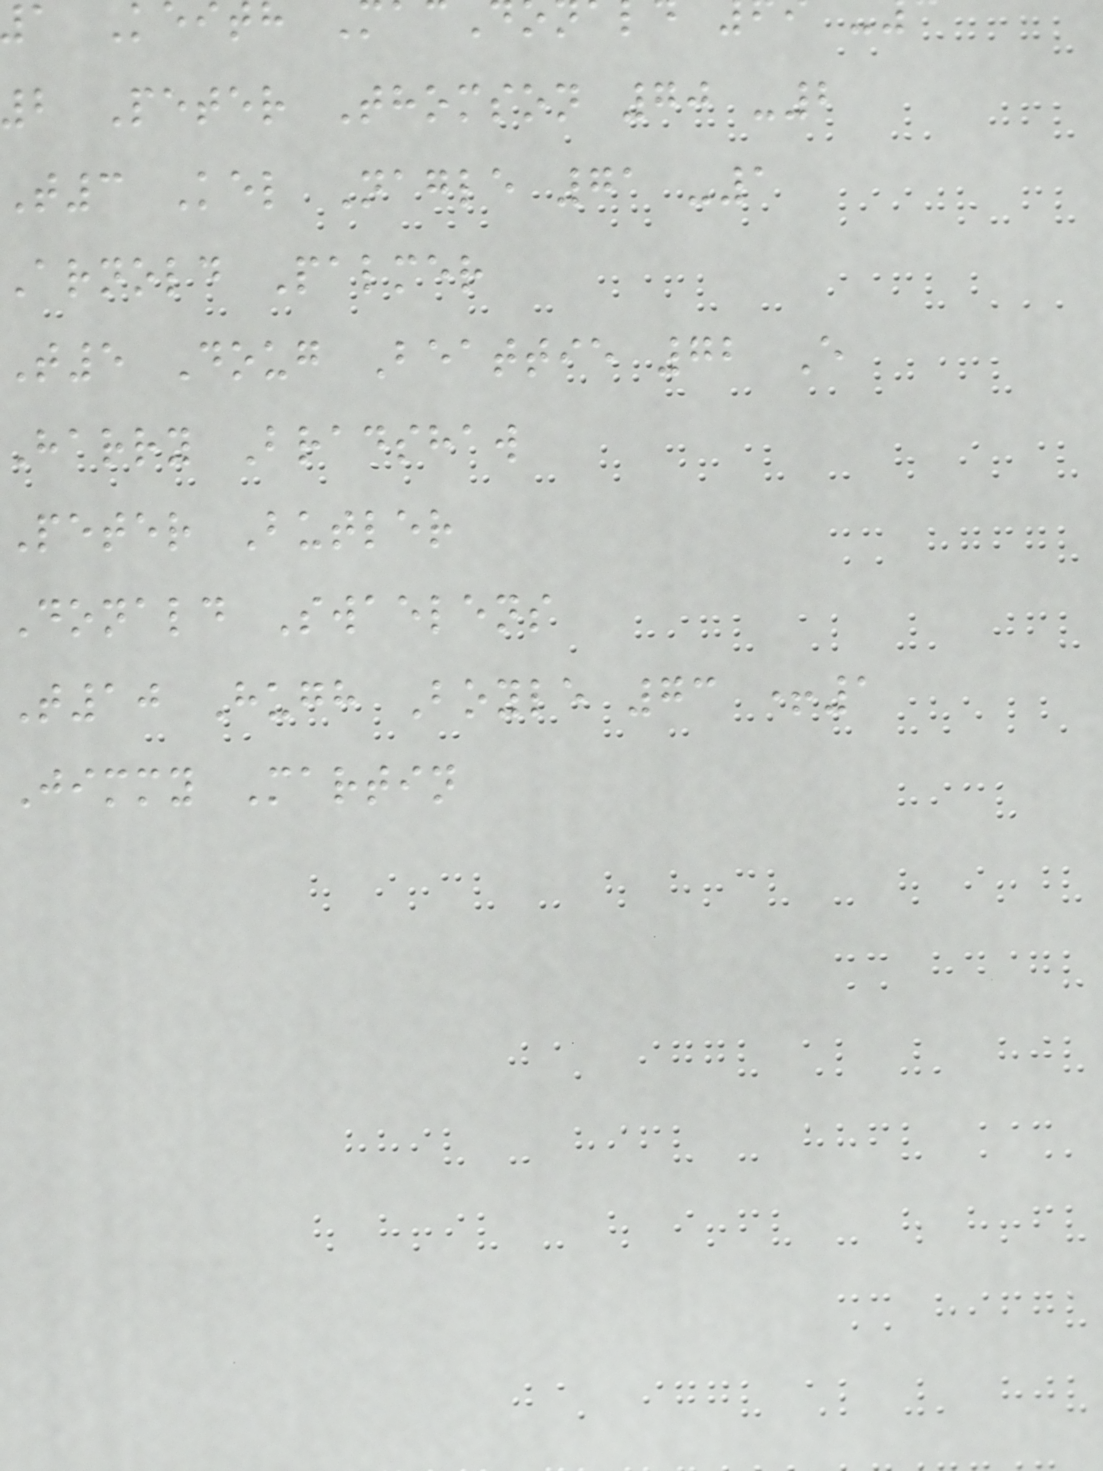a Keith
b Peter Thomson 70 -2
T3 Kel Nagle 71 -1
Arnold Palmer
T5 Doug Beattie 72 E
Harry Bradshaw
Peter Butler
Donald Swaelens
T10 Hugh Boyle 73 +1
Jimmy Martin
